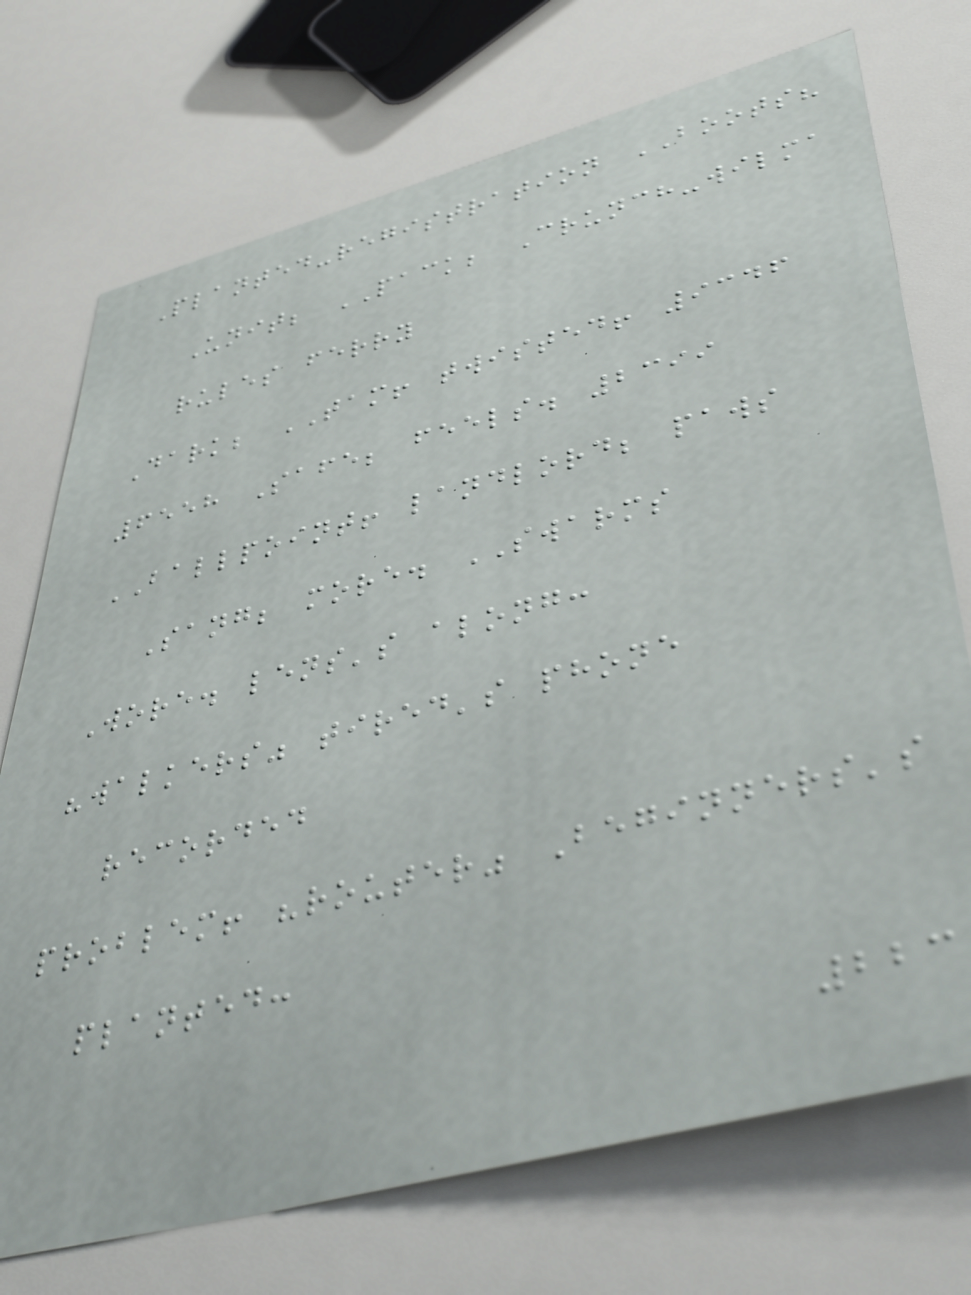Planted-registration BOOTS?
Unit; PACK; Crunch-wilma
rules ferry
Dark; TAM! twisted! 9346
6558 Safe; feels. 2399
BALLPOINT! landlord; paws
Sang; more. SWARMS
Wore. lens's along:
"walkers" tired's phone
recorded
problem! "router" Beginners's
planted:
223
